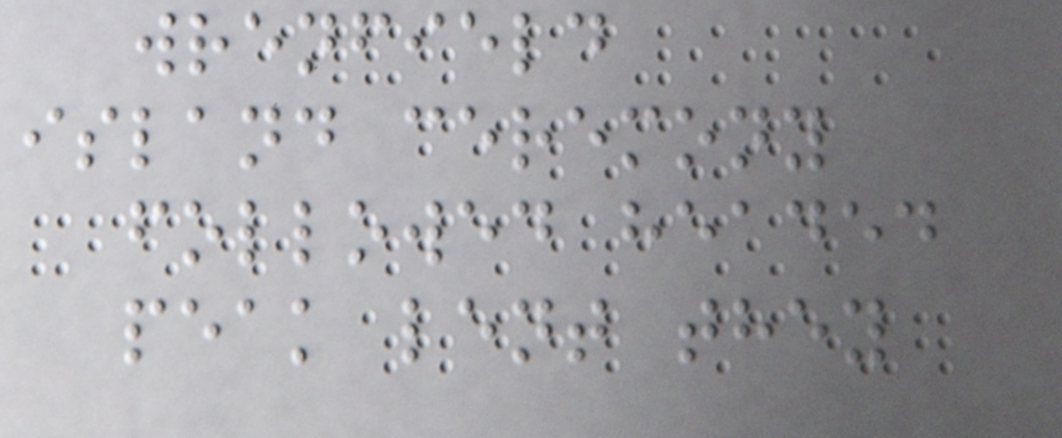wrenfield
island ceremony
followed headed
peak lent they
